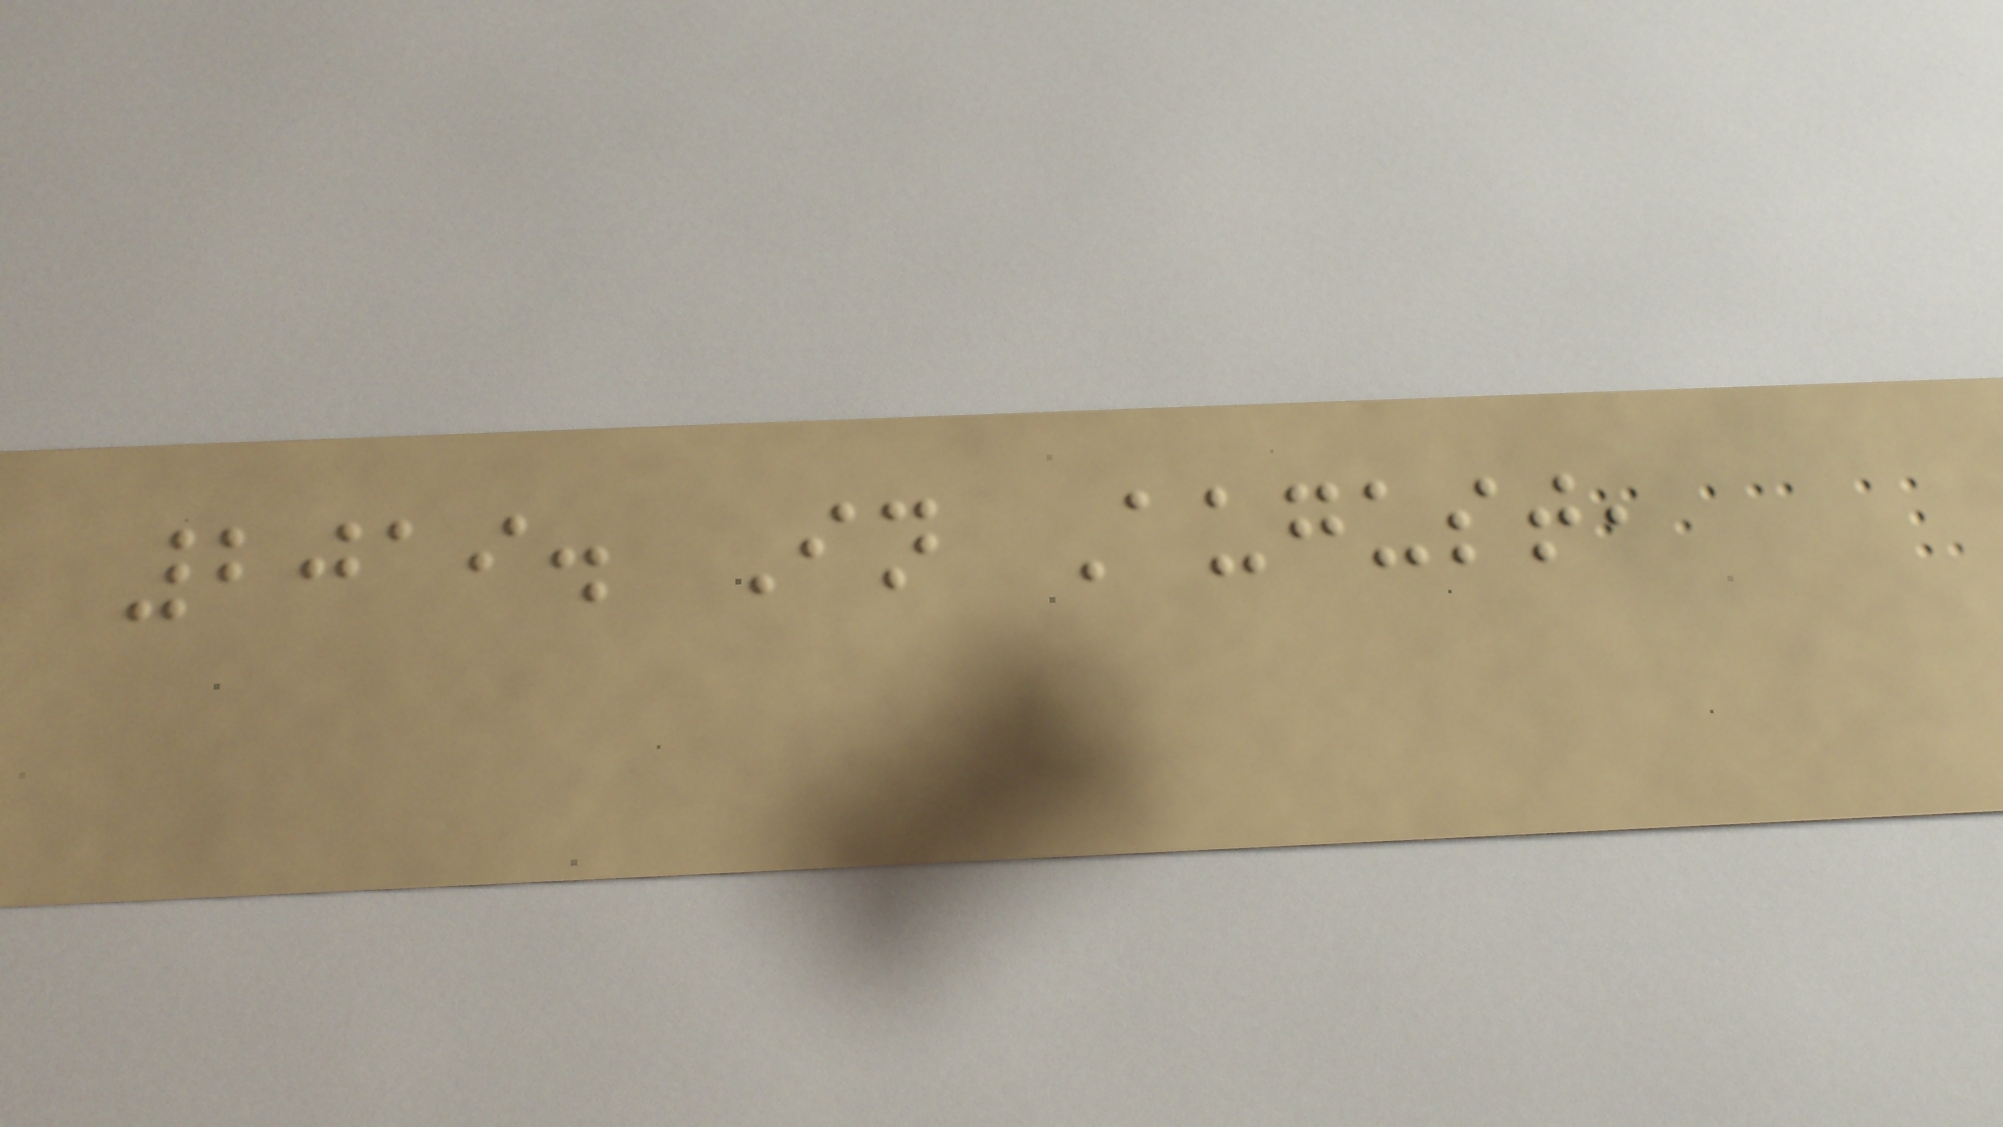2019. In August,
